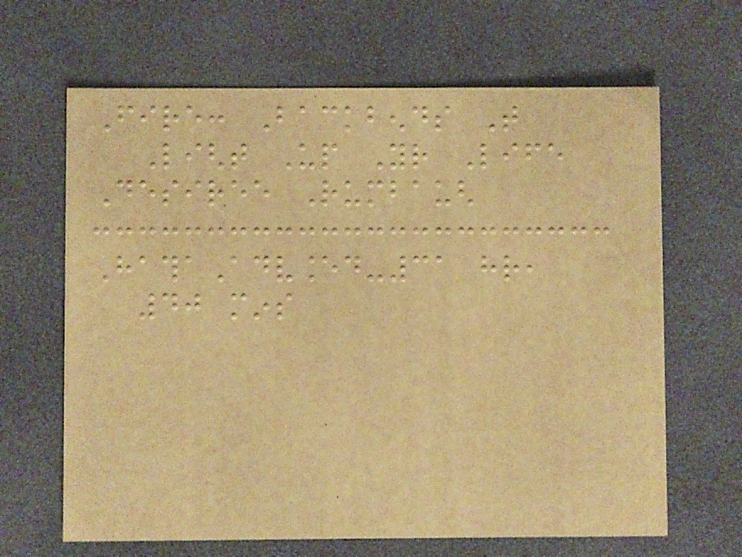Fire: Backbends That
Light Up Your Life
Desiree Rumbaugh
HathaAdvanced-31 hr,
40 mins
